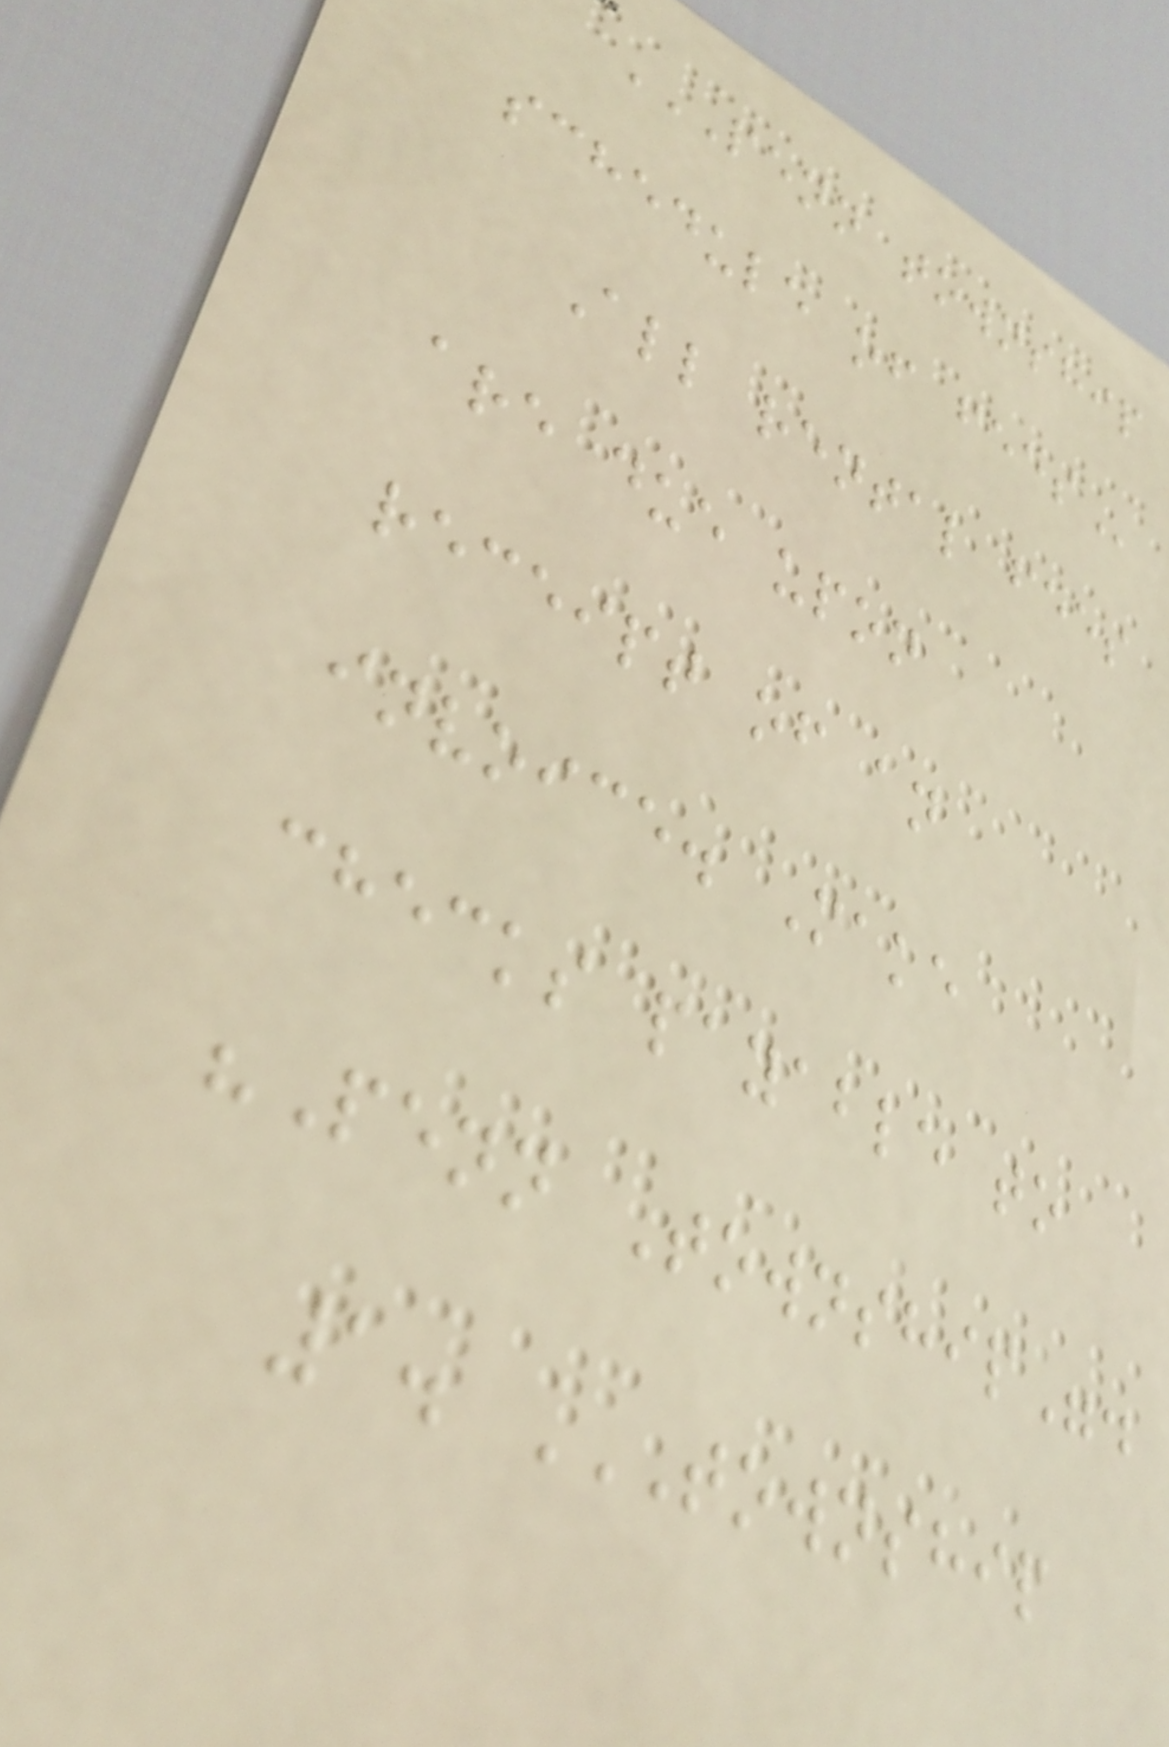PENN TOWNSHIP
SCHEDULE OF FEES
All rental fees
are due upon
receipt of an
invoice. Make
checks payable to
"Penn Township".
1. TOWNSHIP
